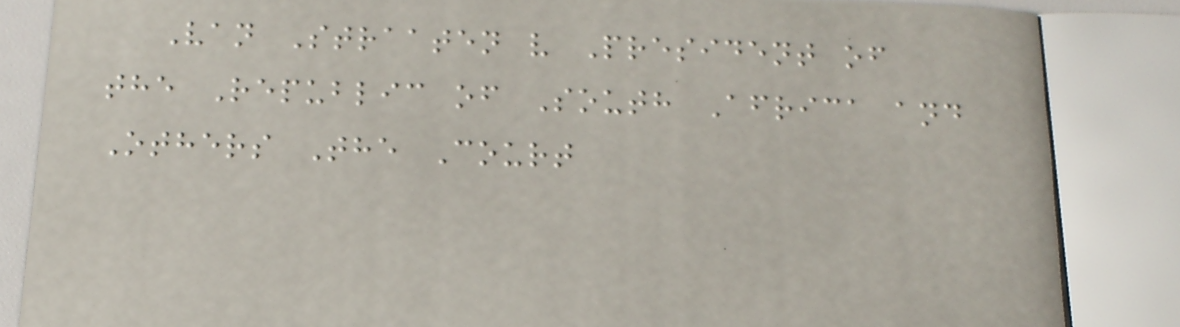Van Straaten v President of
the Republic of South Africa and
Others The Court
